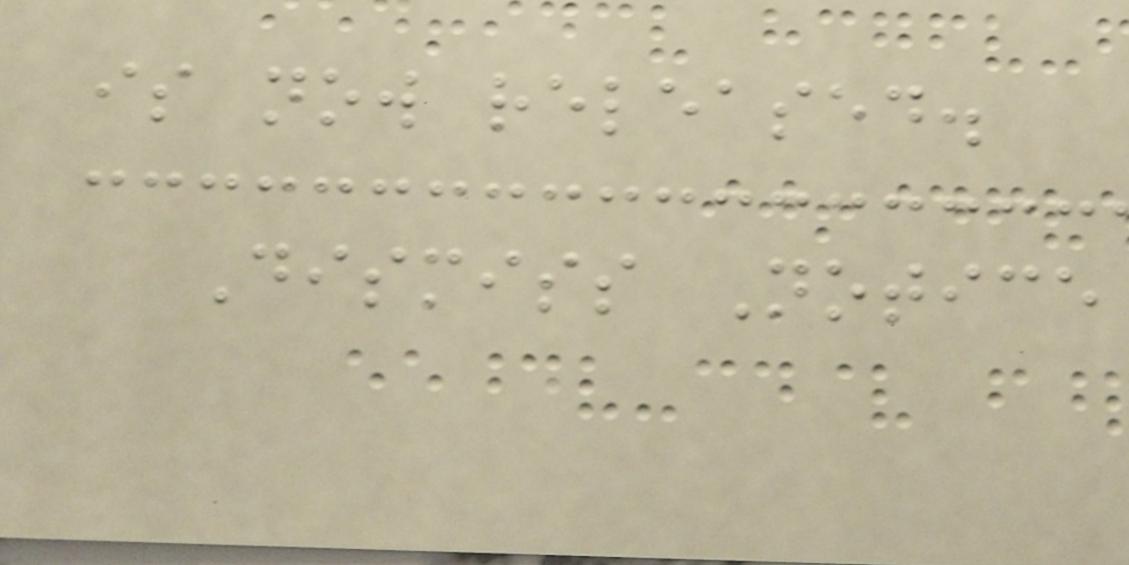is now released.
Dismiss Notice
